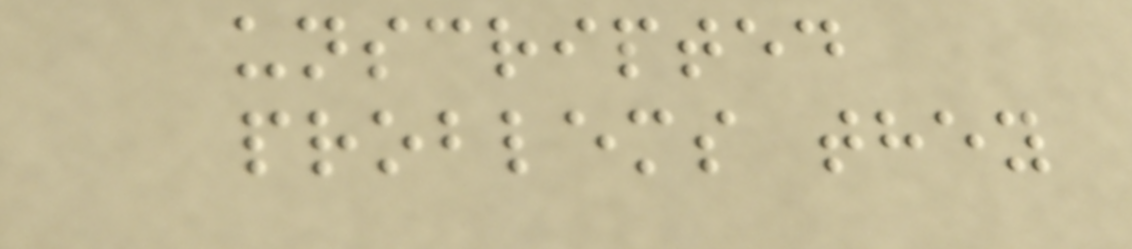unscripted
problems they
